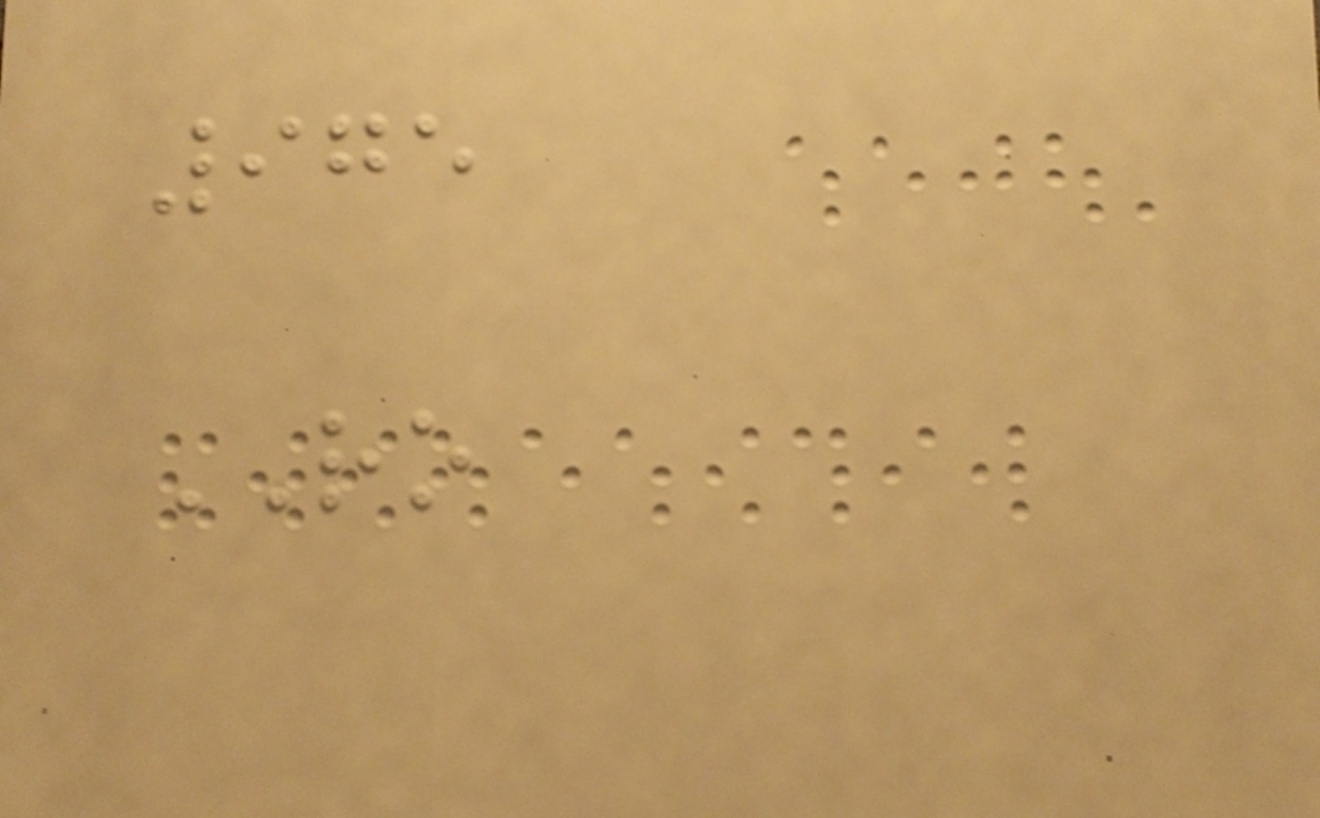975
RO
